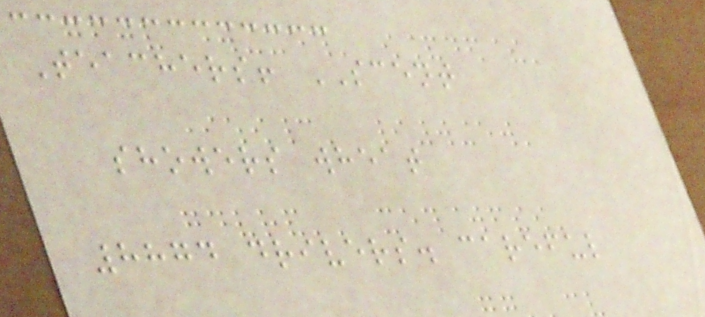Teachers! SCENT
showers wheat
8874 drivers. careful
